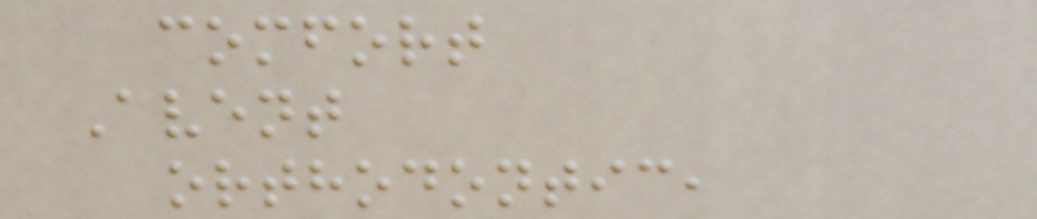comfort
Avent
orthodontic,
